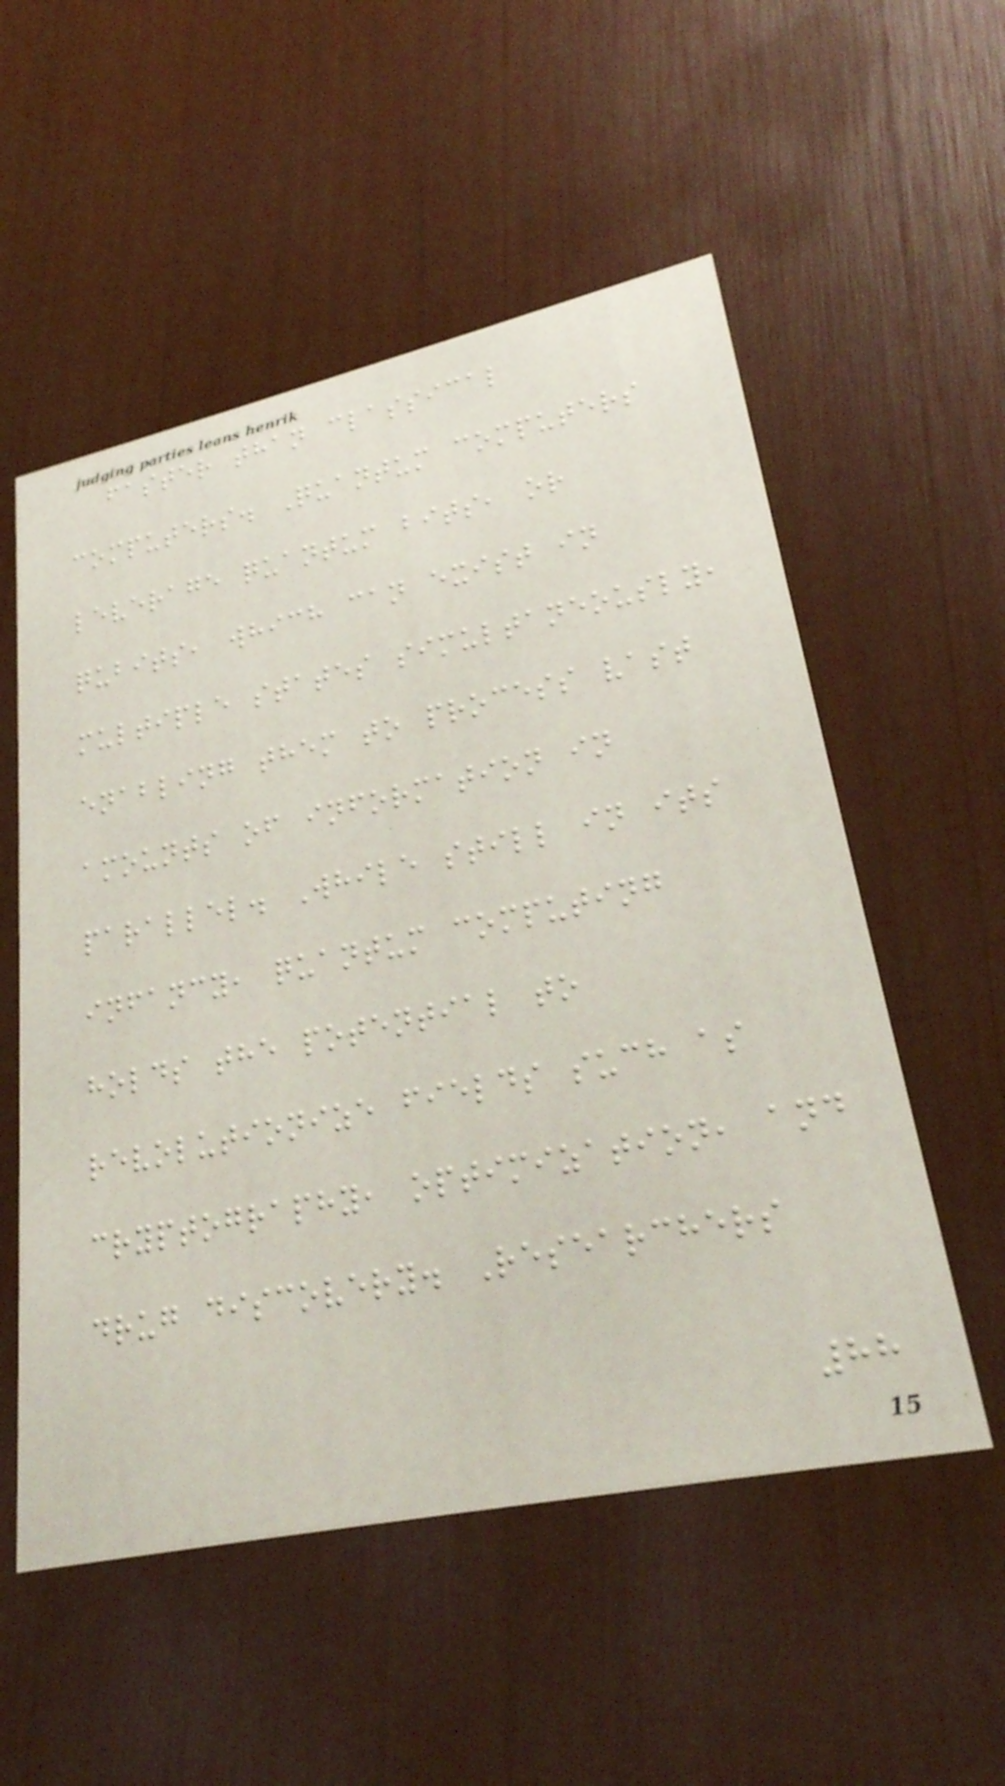faster than classical
computers. Quantum computers
leverage quantum bits, or
qubits, which can exist in
multiple states simultaneously,
enabling them to process vast
amounts of information in
parallel. While still in its
infancy, quantum computing
holds the potential to
revolutionize fields such as
cryptography, optimization, and
drug discovery. Researchers
88
